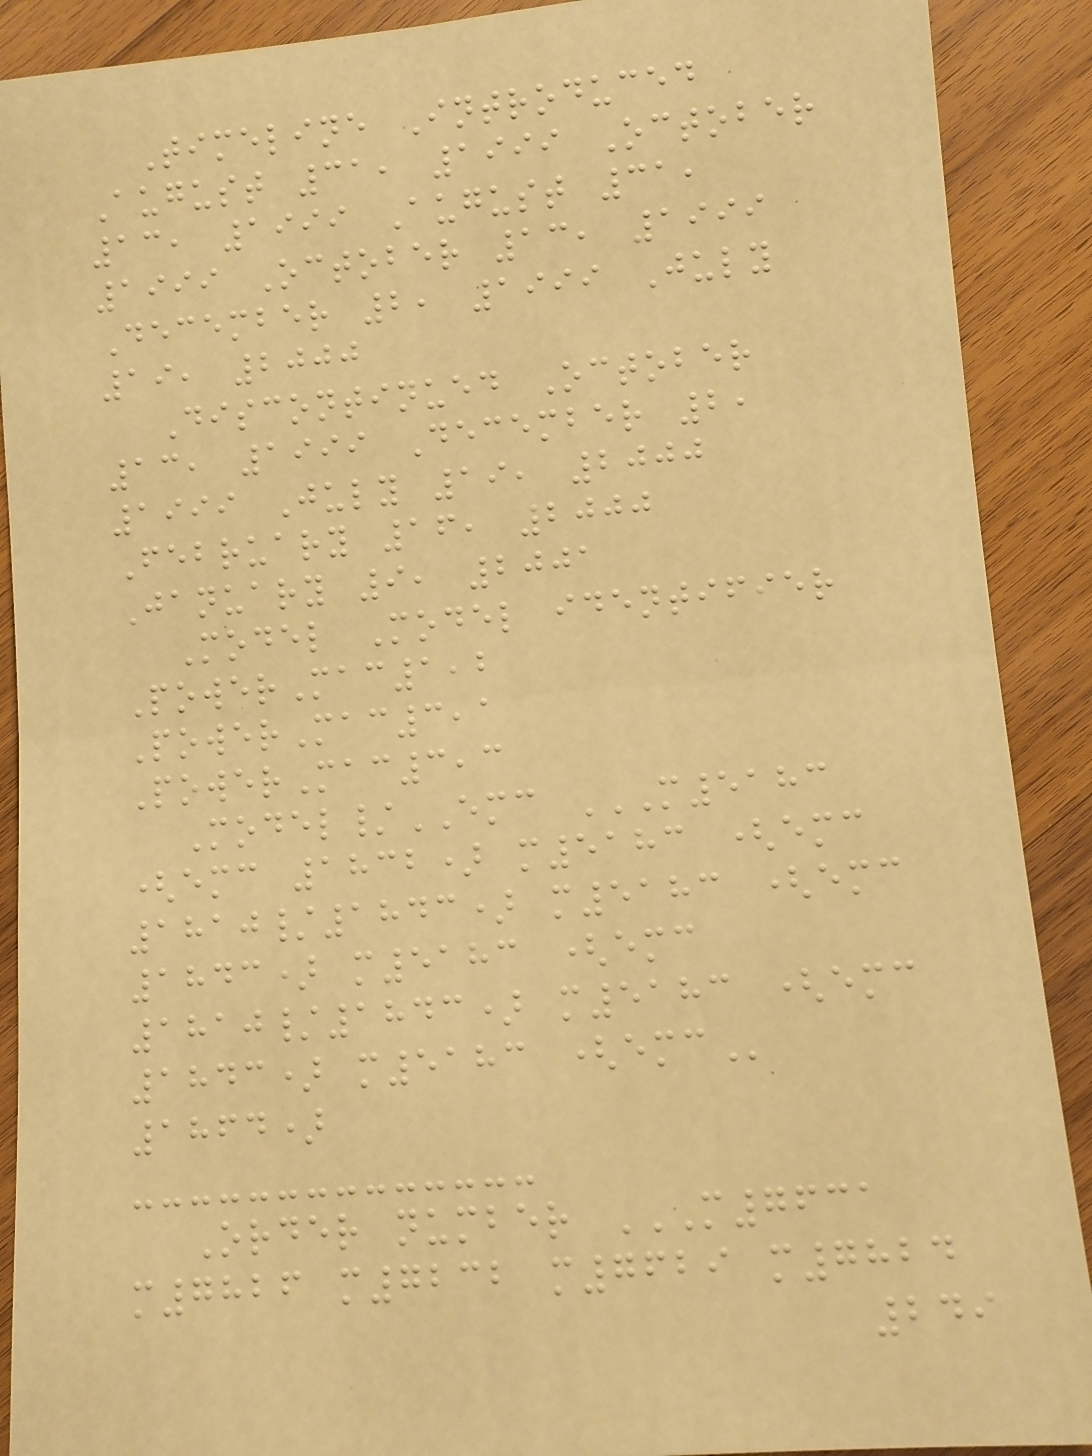Timeline Introduced
August 31, 1999 October
13, 1999 August 31,
1999 October 13, 1999
December 2, 1999 July
19, 2000
Discontinued October
13, 1999 December 2,
1999 July 19, 2000
February 16, 2000
January 9, 2001
Model Model identifier
PowerMac1,2
PowerMac3,1
PowerMac3,3
Model/EMC M5183
(EMC 1832) M5183 (EMC
1810/1843) M5183 (EMC
1843) M5183 (EMC
1810/1843) M5183 (EMC
1843) M5183 (EMC
1864)
Order number M7631
M7826 M7232 M7629 M7824
249
